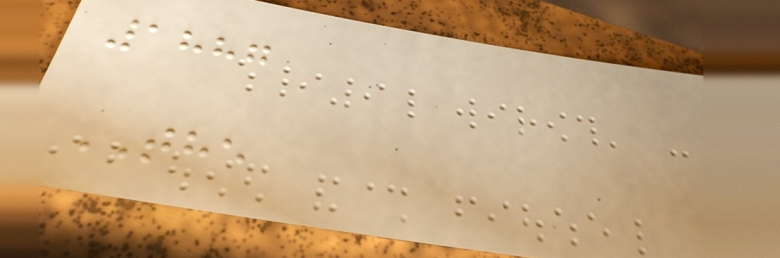1887
THE
